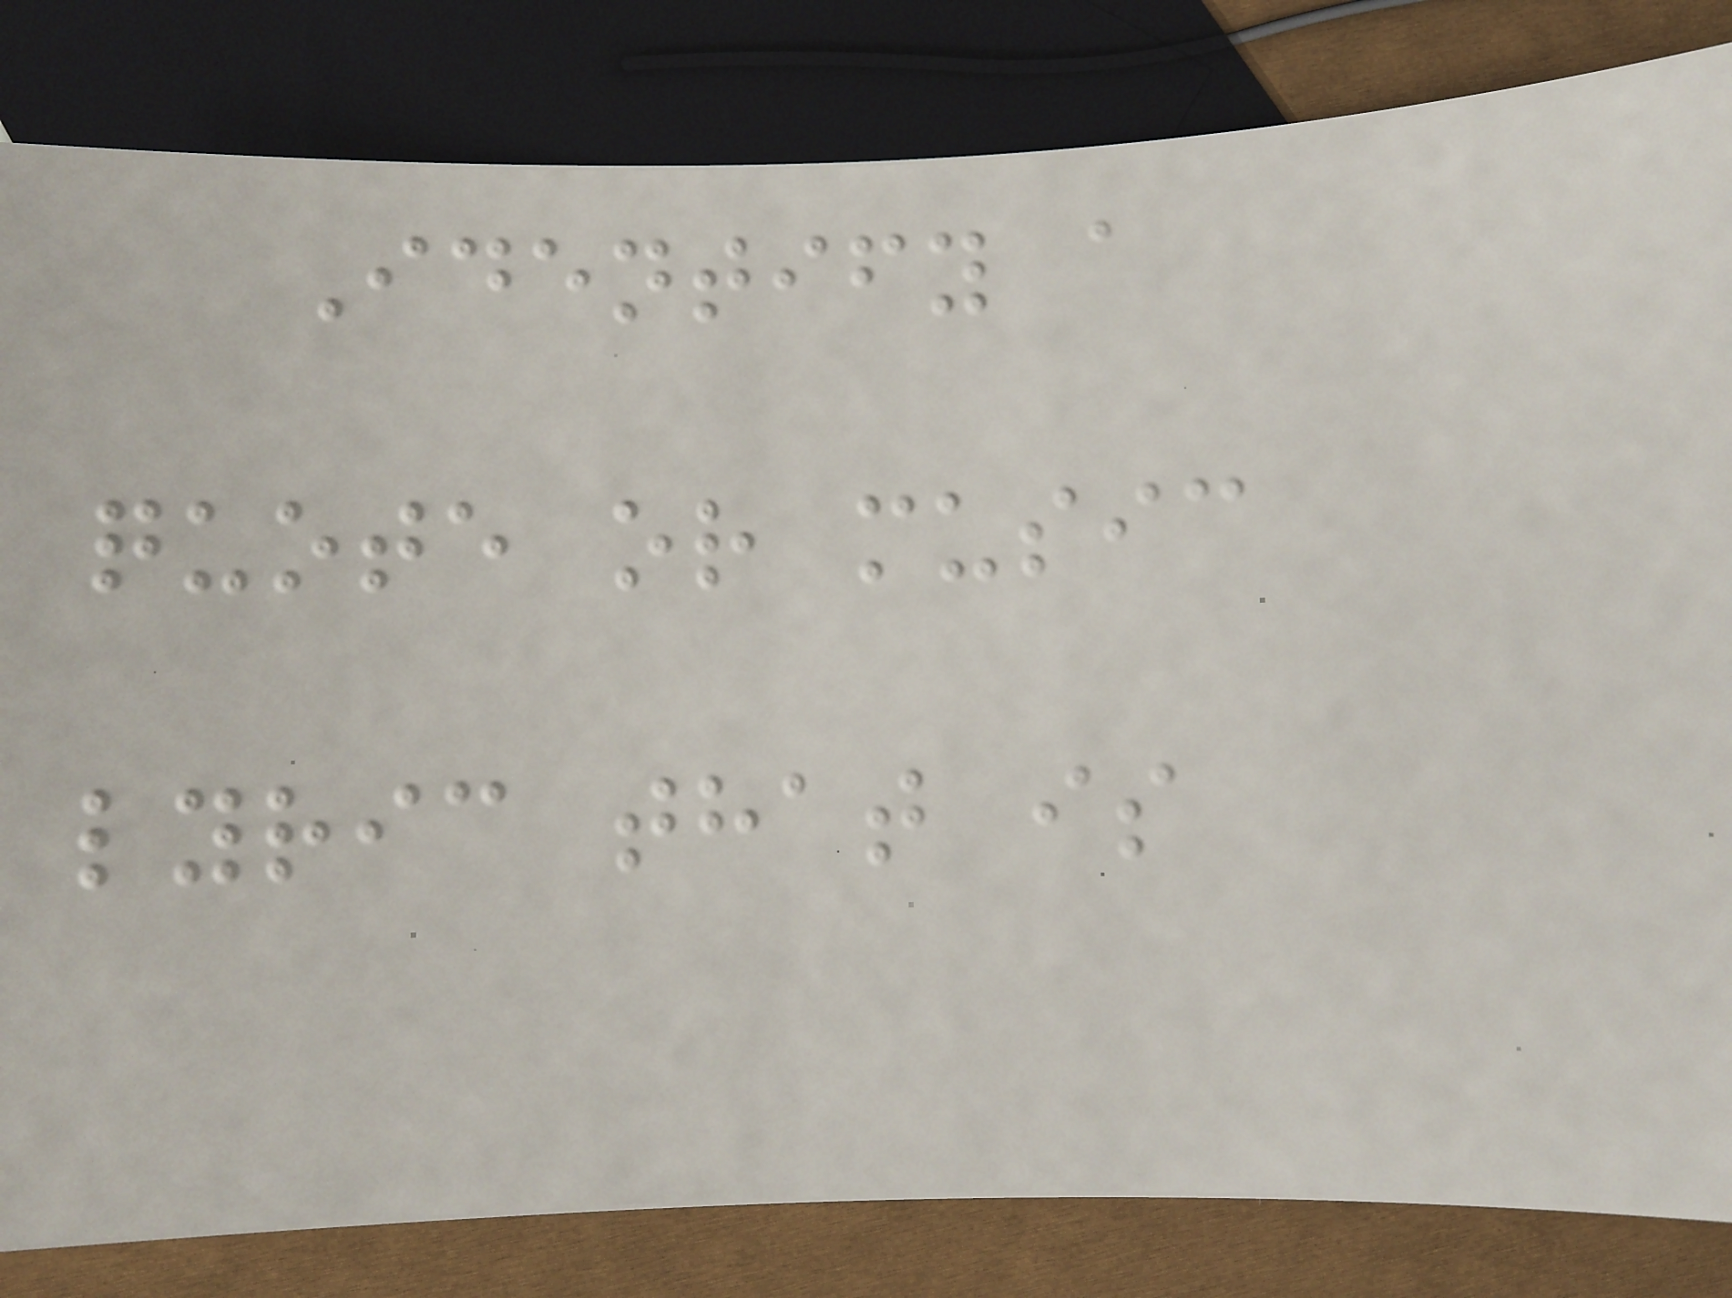Identify a
quote or music
lyric that is
